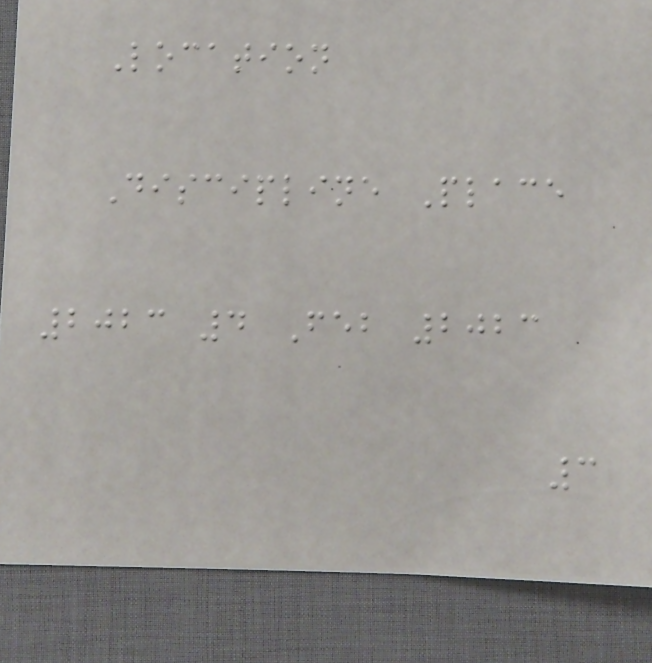Location
Discipline Place
2023 4 Feb 2023
3
